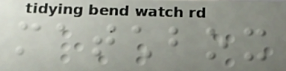matchbox
